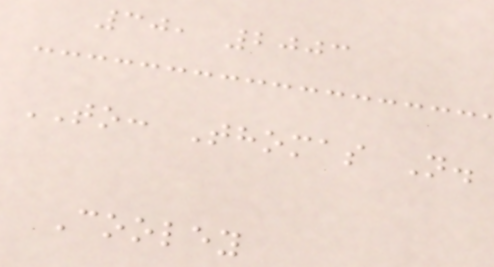30, 2003
TO: Thomas N.
Cooley
